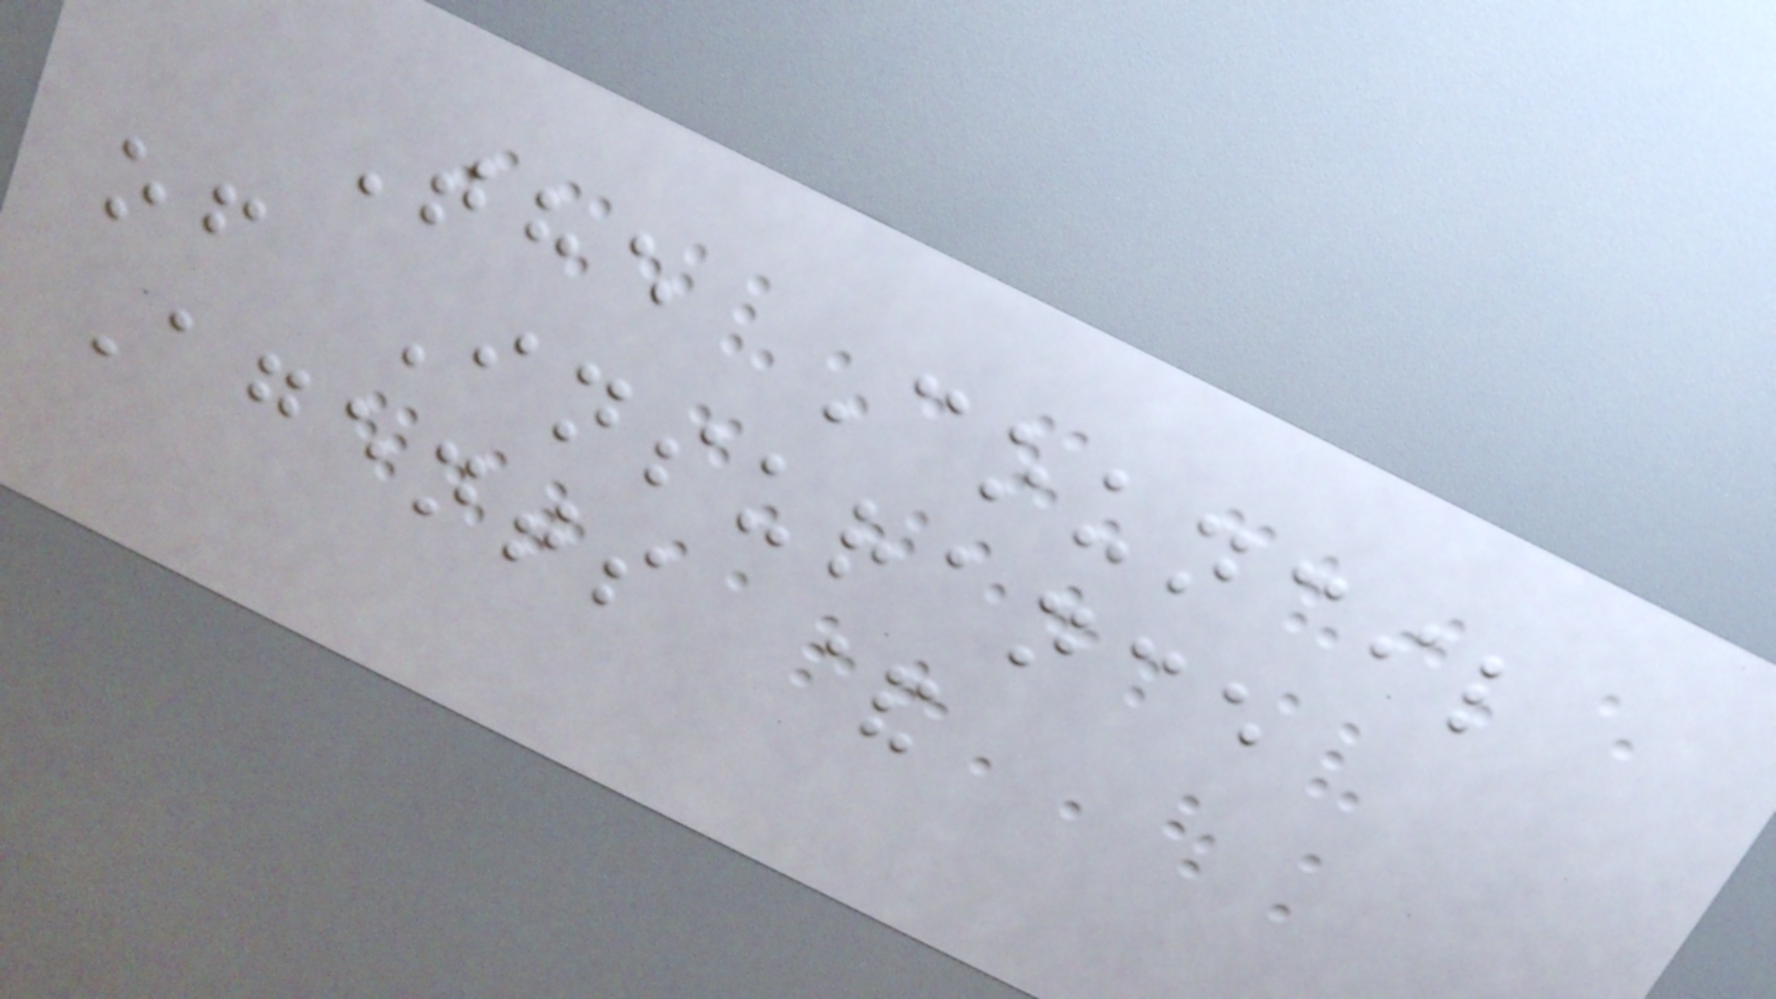The Council
of Insurance
Agents &
